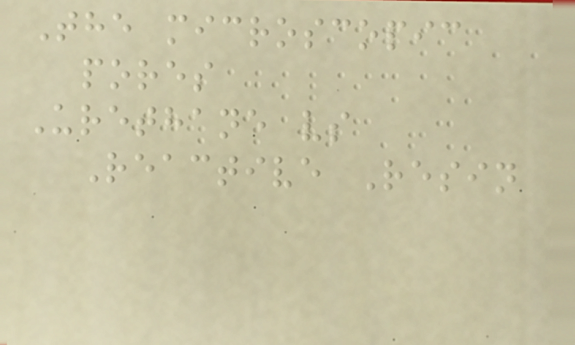The microscopic
pores
Urethane vs
Reactive Resin
